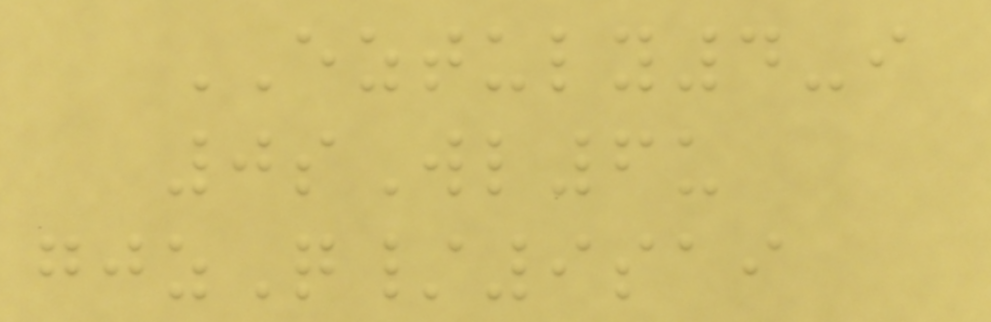EZTULY4-i
0sWl6u
gjzQ/9sai
